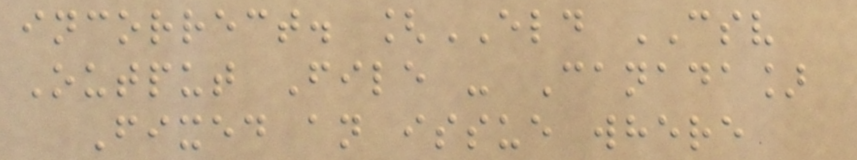incorrect. [ELD CSV
Output File - Canada]
Fixed an issue where
